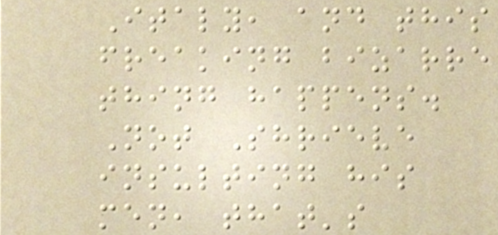Italy, and this
freaking bizarre
thing happens.
Not Shrieve
insulting his
men, that's
